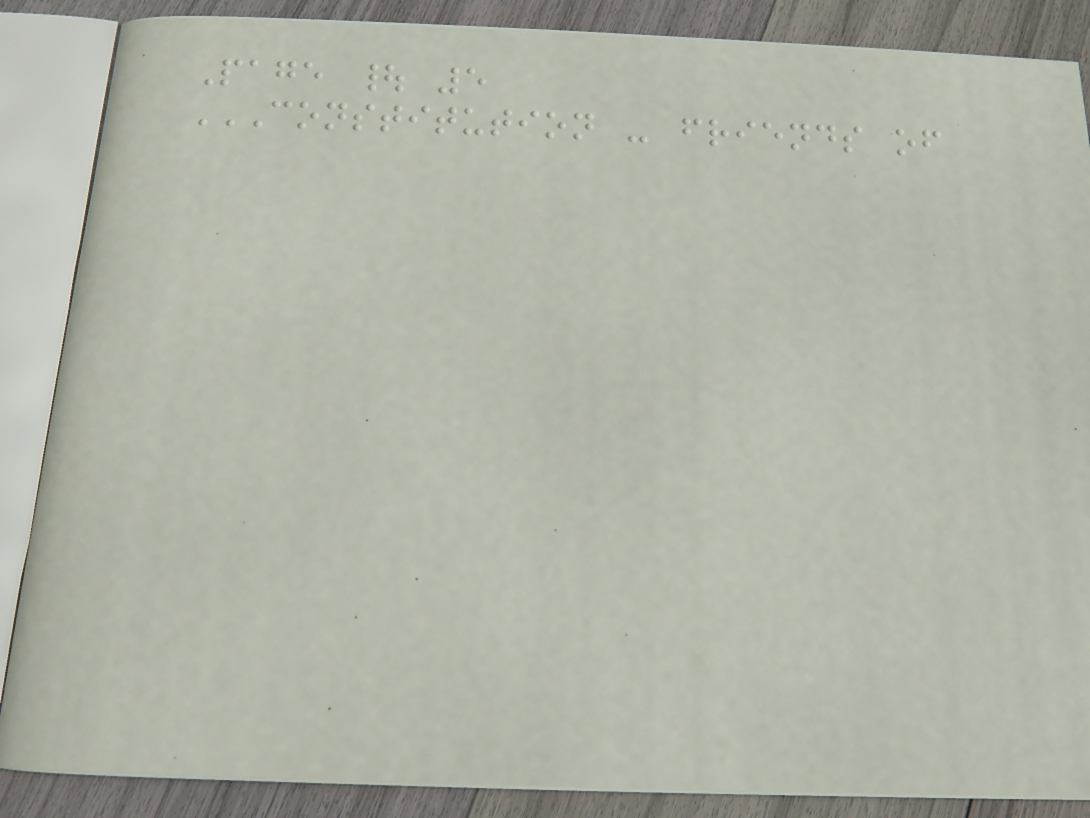Page | 5
CONSTITUTION - FRIENDS OF
